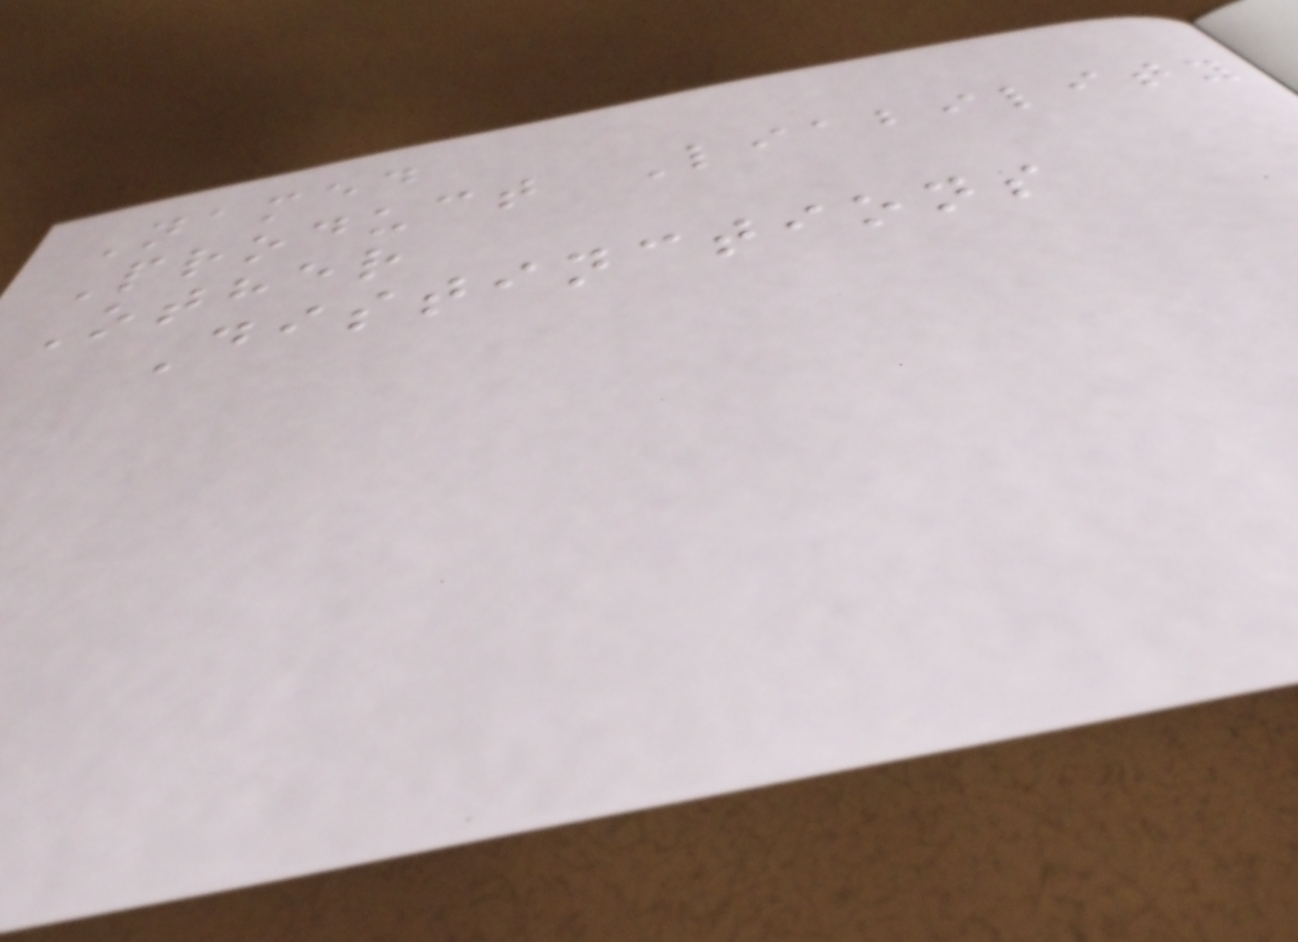Named
Product Liability
Other
Distinctions
